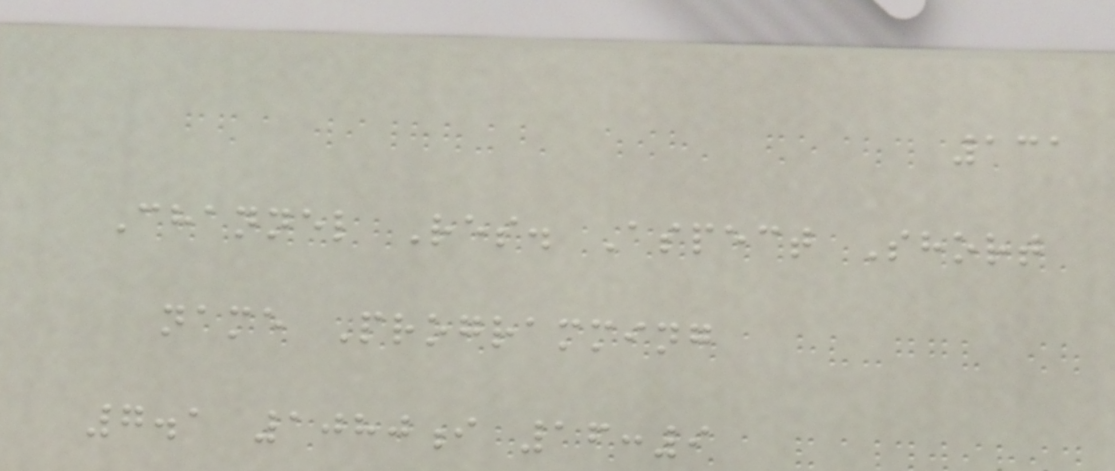131
Channel Res. Aspect Short
name Programming
7.1 1080i 16:9
